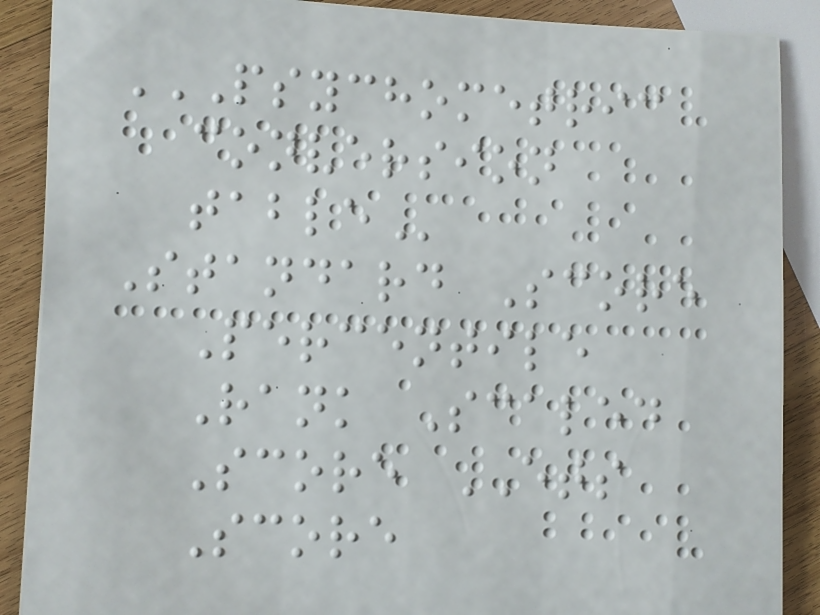PSYCHOMETRIC
CONVERSION
TABLE
Standard Score
Percentile
Rank Scaled
Score ETS
Score
